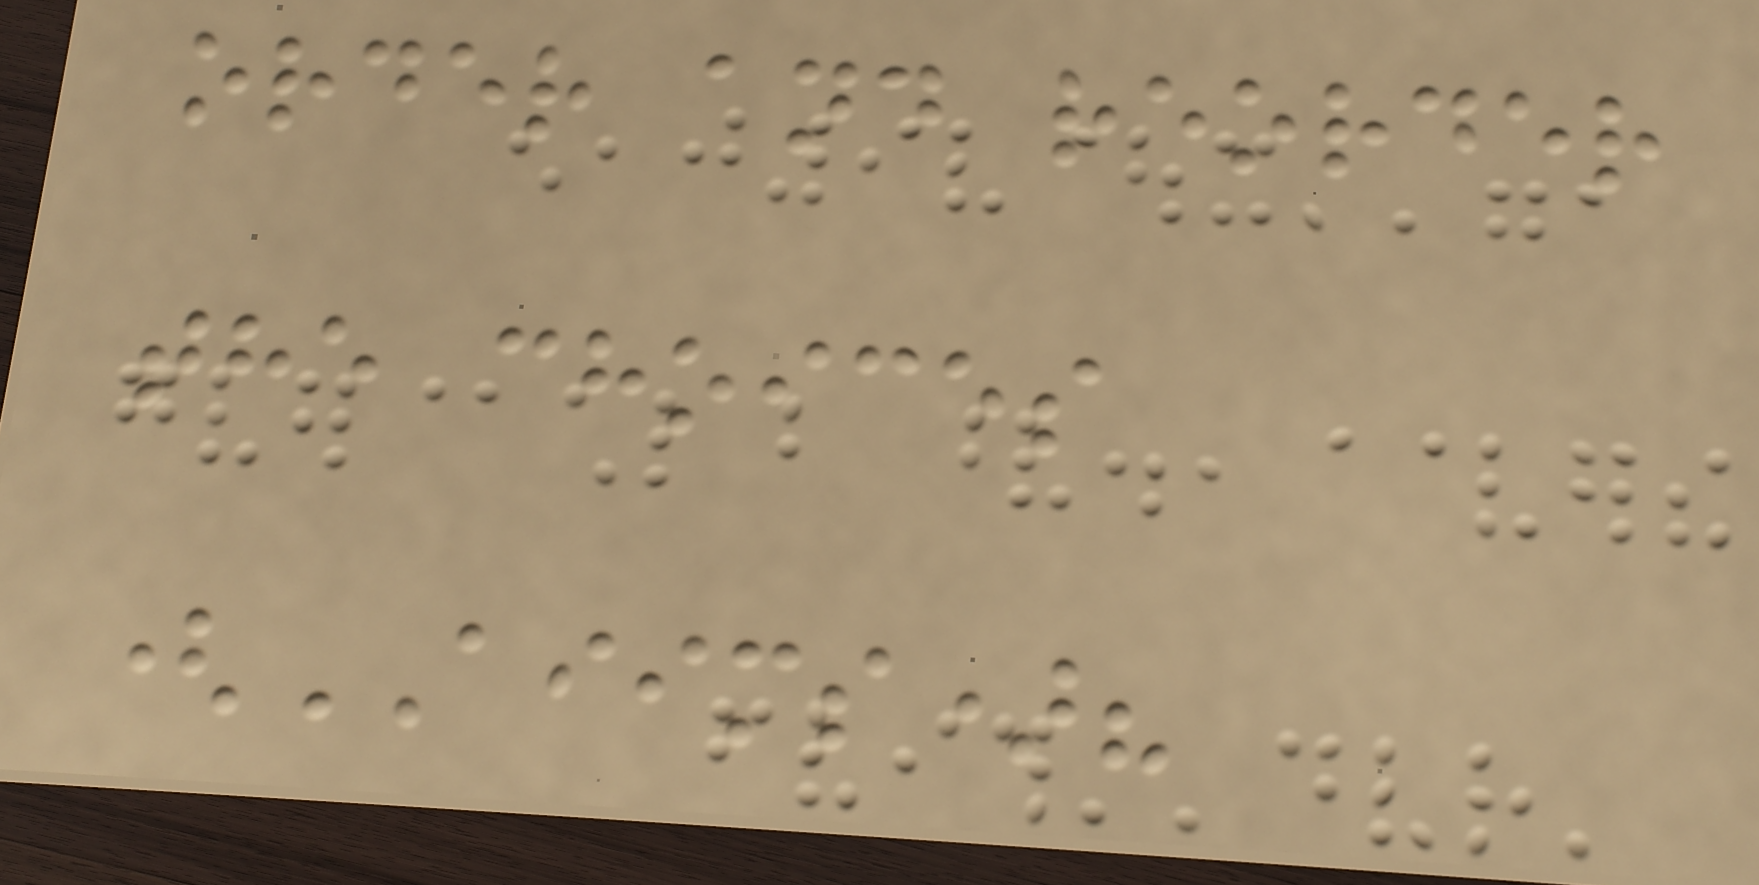order and reorder
the choices
(AIIMS)?
